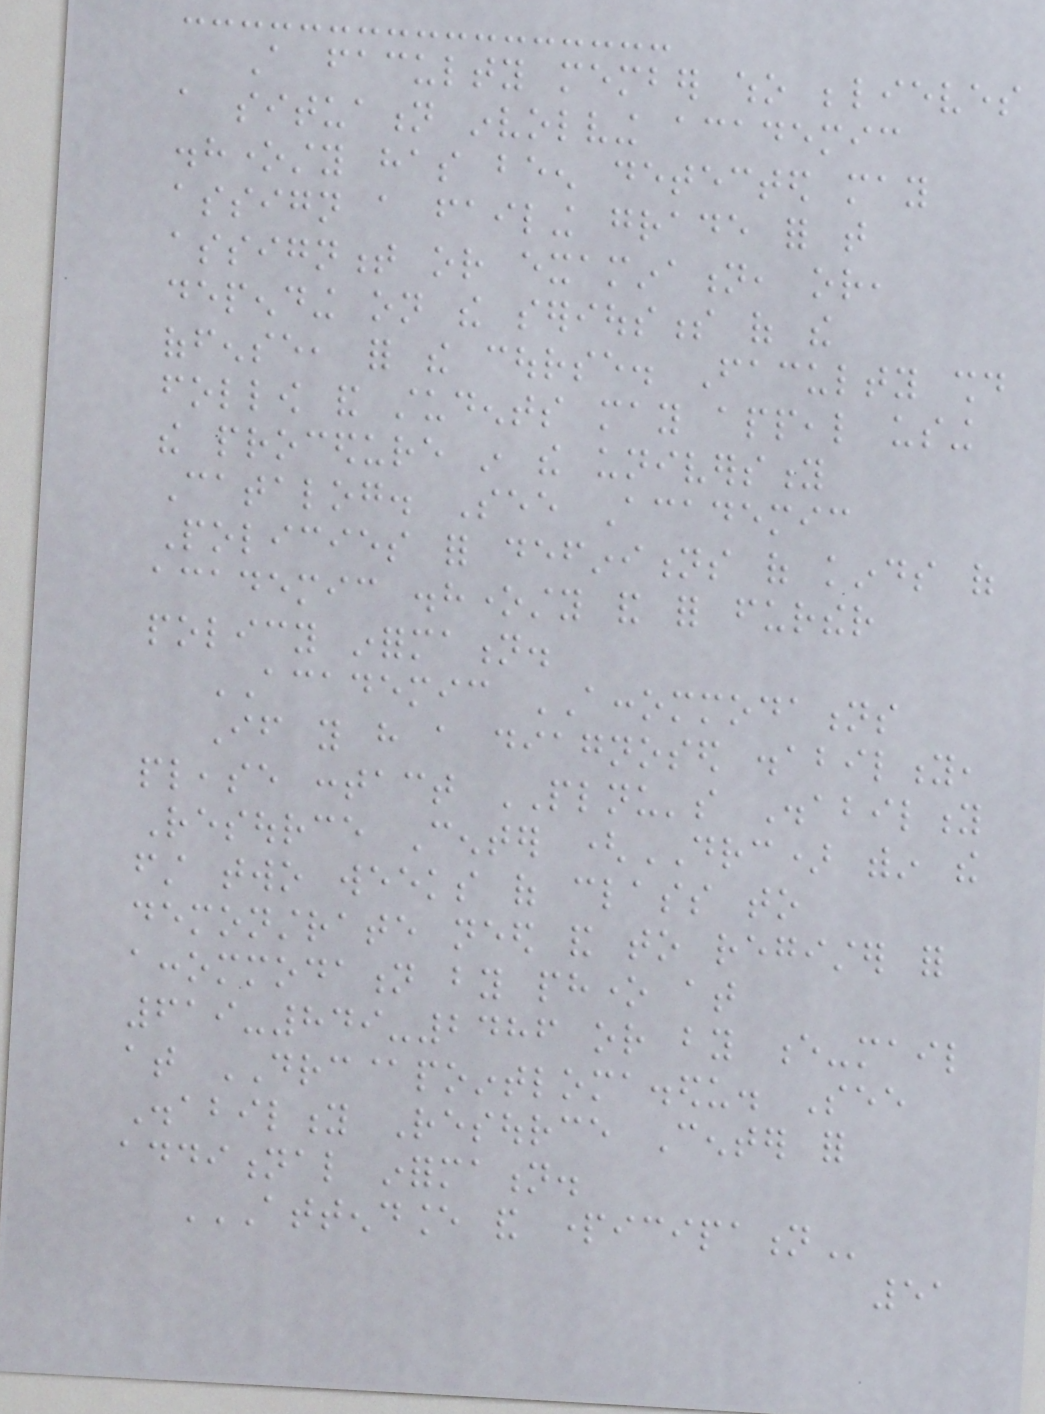A faculty member who believes
a situation involving academic
dishonesty has been detected may
assign a failing grade for that
assignment or examination, or,
depending on the seriousness of the
offense, for the course. Faculty should
follow and students may appeal using
the procedure in the university
Catalog. See Academic
Policies for definitions of kinds of
academic dishonesty and for further
policy information.
ACADEMIC ACCOMMODATIONS
If you have a diagnosed disability,
please contact PLNU's Disability
Resource Center (DRC) within the
first two weeks of class to
demonstrate need and to register for
accommodation by phone at
619-849-2486 or by e-mail
at DRC@pointloma.edu. See
Disability Resource Center for
additional information.
ATTENDANCE AND PARTICIPATION
51
